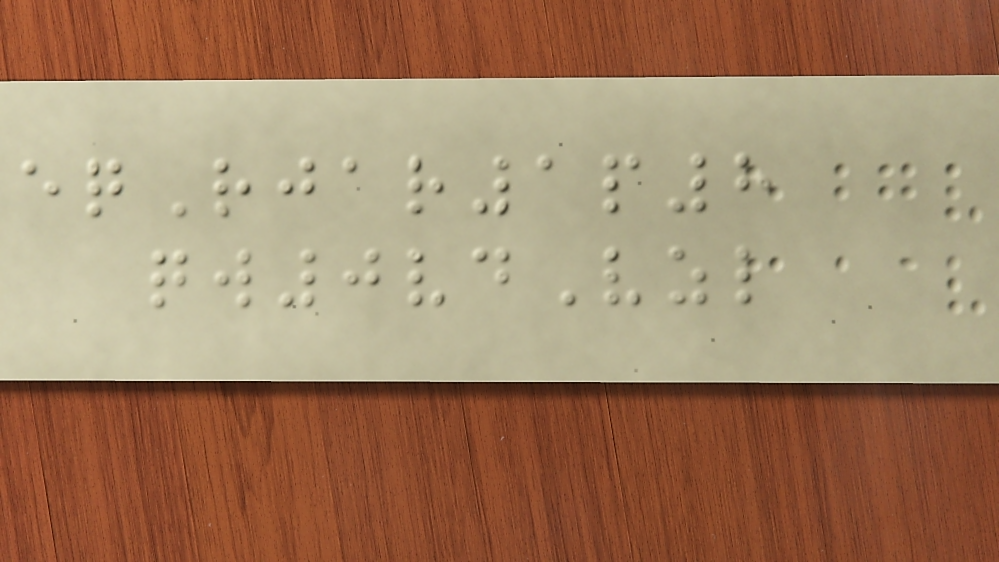eqRjar1p8
qw0vdVzl
